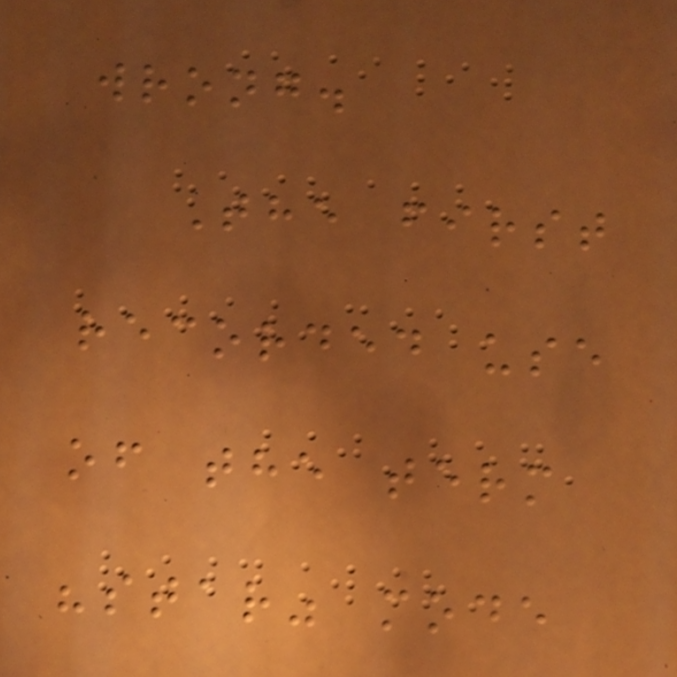wrong.
The first
recorded use
of the term
"star" mode
